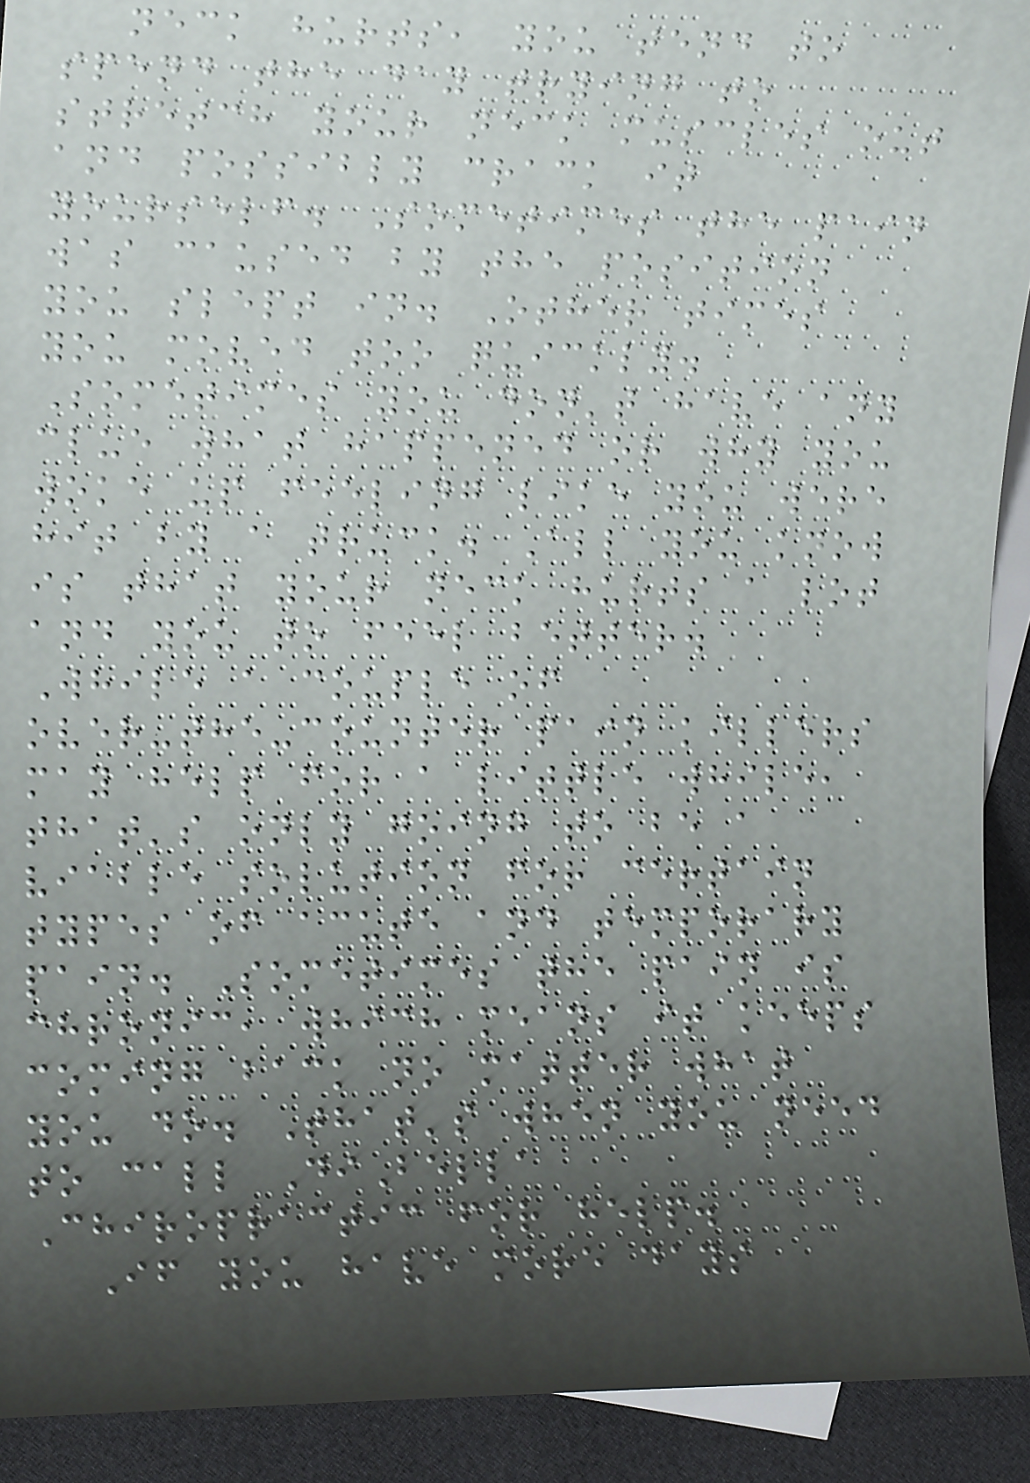neck hurts, you tend to
spend the day trying to
stretch your neck muscles out
and possibly crack it
yourself. Sometimes the pain
was caused by the position
you slept in. Other times
you moved too quickly.
Sometimes you don't have any
clue what happened or why you
woke up feeling like you were
hit by a truck. All you know
is that your neck hurts a lot
and you to feel better.
While a couple of
over-the-counter pain killers
may help for a little while,
that's only going to be a
viable solution for certain
types of acute and temporary
pain. Sometimes the pain is
chronic, which means it keeps
coming back no matter what
you do. That's when you need
to call DiBella
Chiropractic for help.
If you have more days
